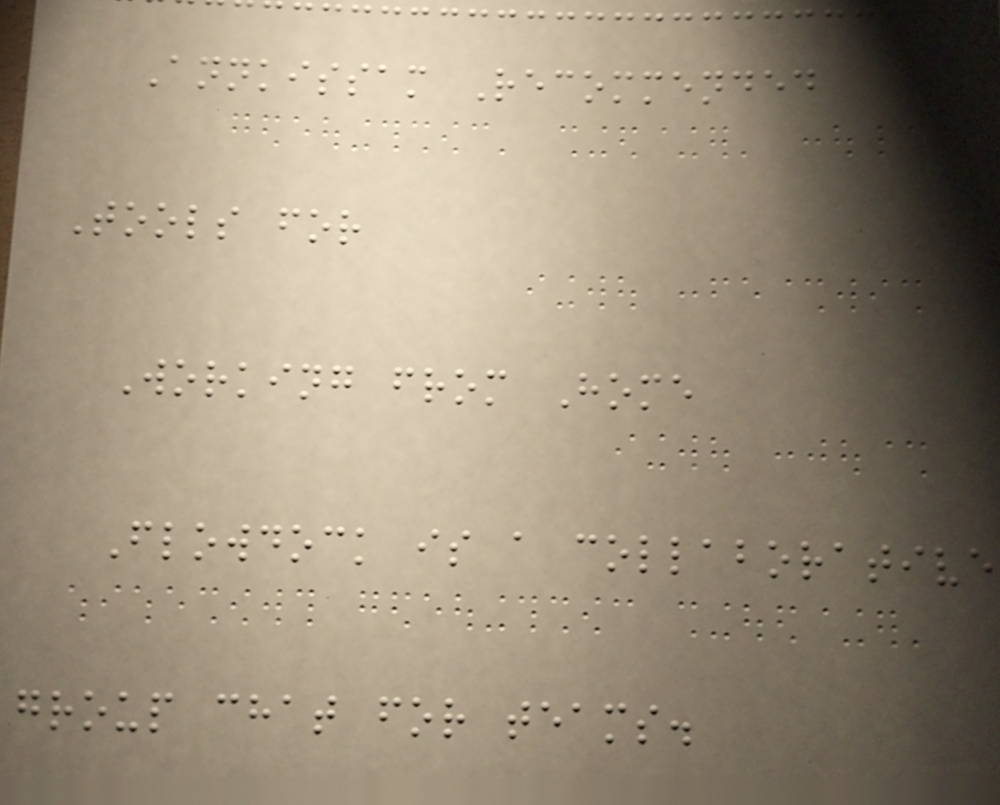Annkissam Recommended
Tools for
Working from Home
Flowdock is a collaborative
group chat for teams.
